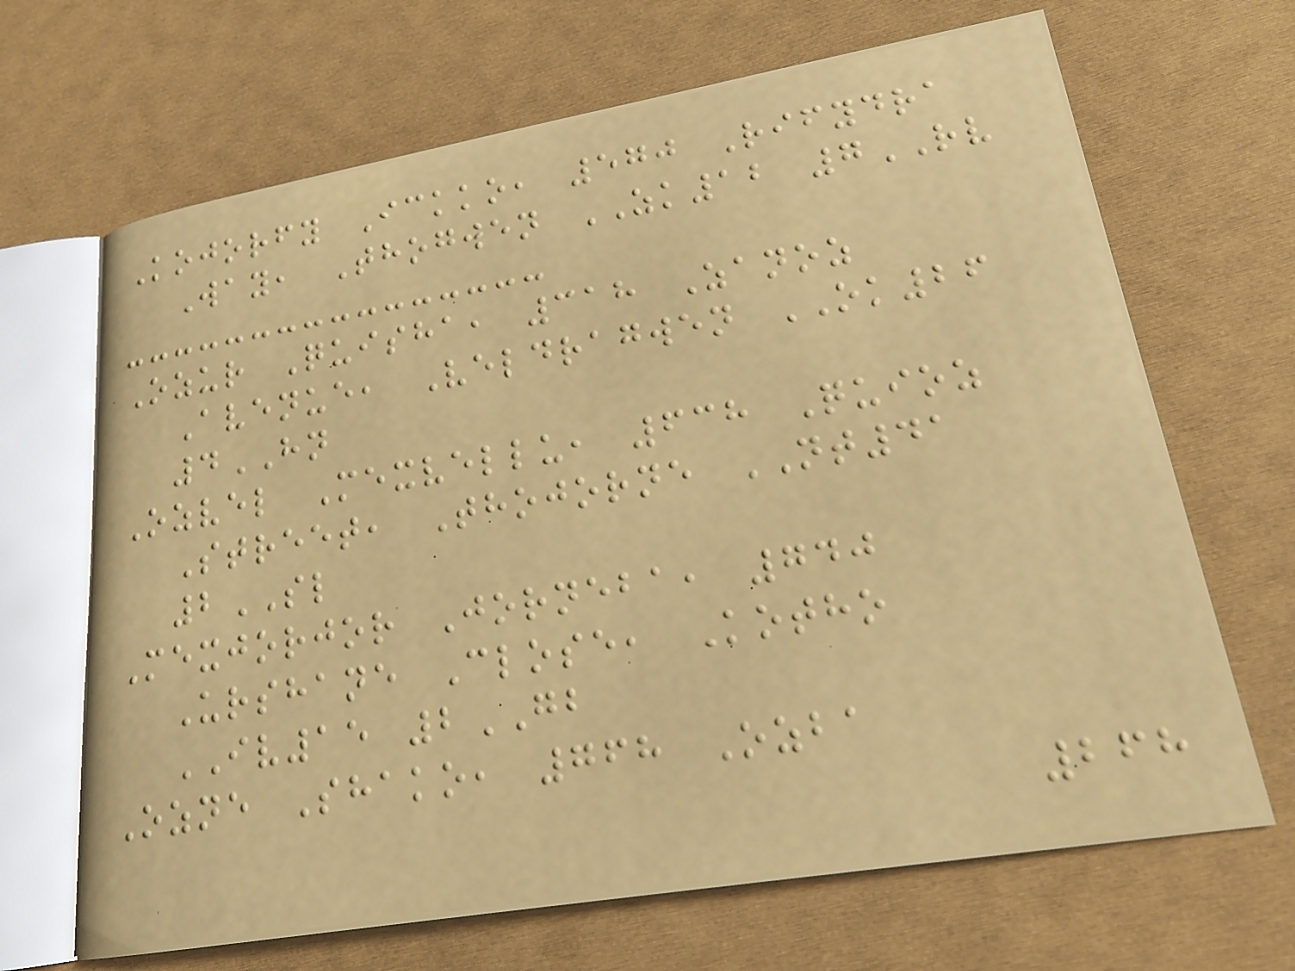Kojorfy Ickko, 570 Rifydra
Way, Thogwen ZK12 7RV
Ozur Quisha, 318 Zanoz
Avenue, Veldragwen OK26
4HN
Ozvel Mexvellu, 638 Quioz
Street, Thojorne NT41
2SL
Mexjorjor Jorneba, 740
Urshane Close, Kotho
IV15 2GB
Ozne Shako, 768 Ozba
268
